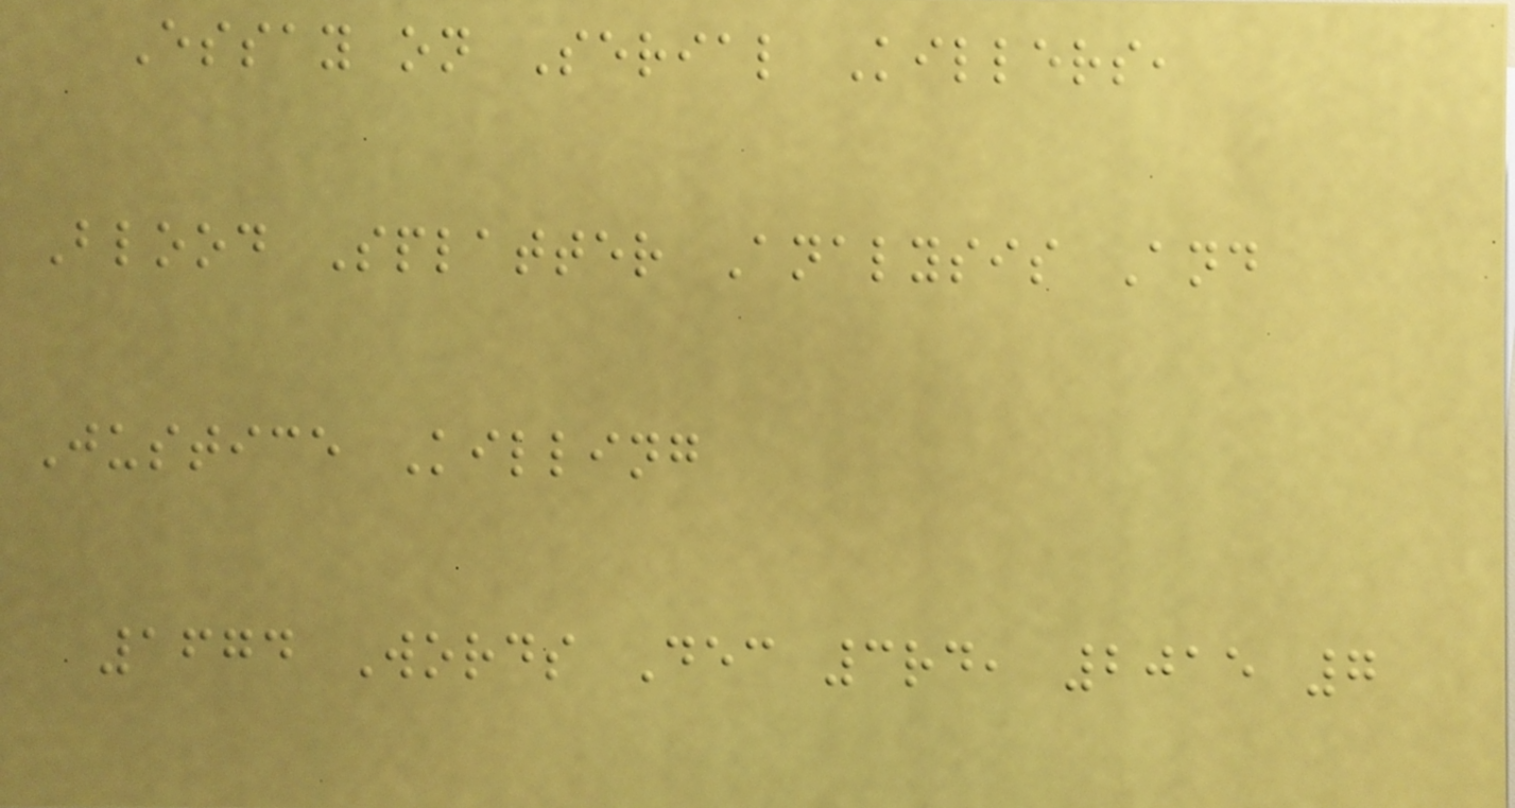Essay on Serial Killers,
Blood Splatter Analysis And
Justice Killing
1674 Words Dec 3rd, 2015 7
